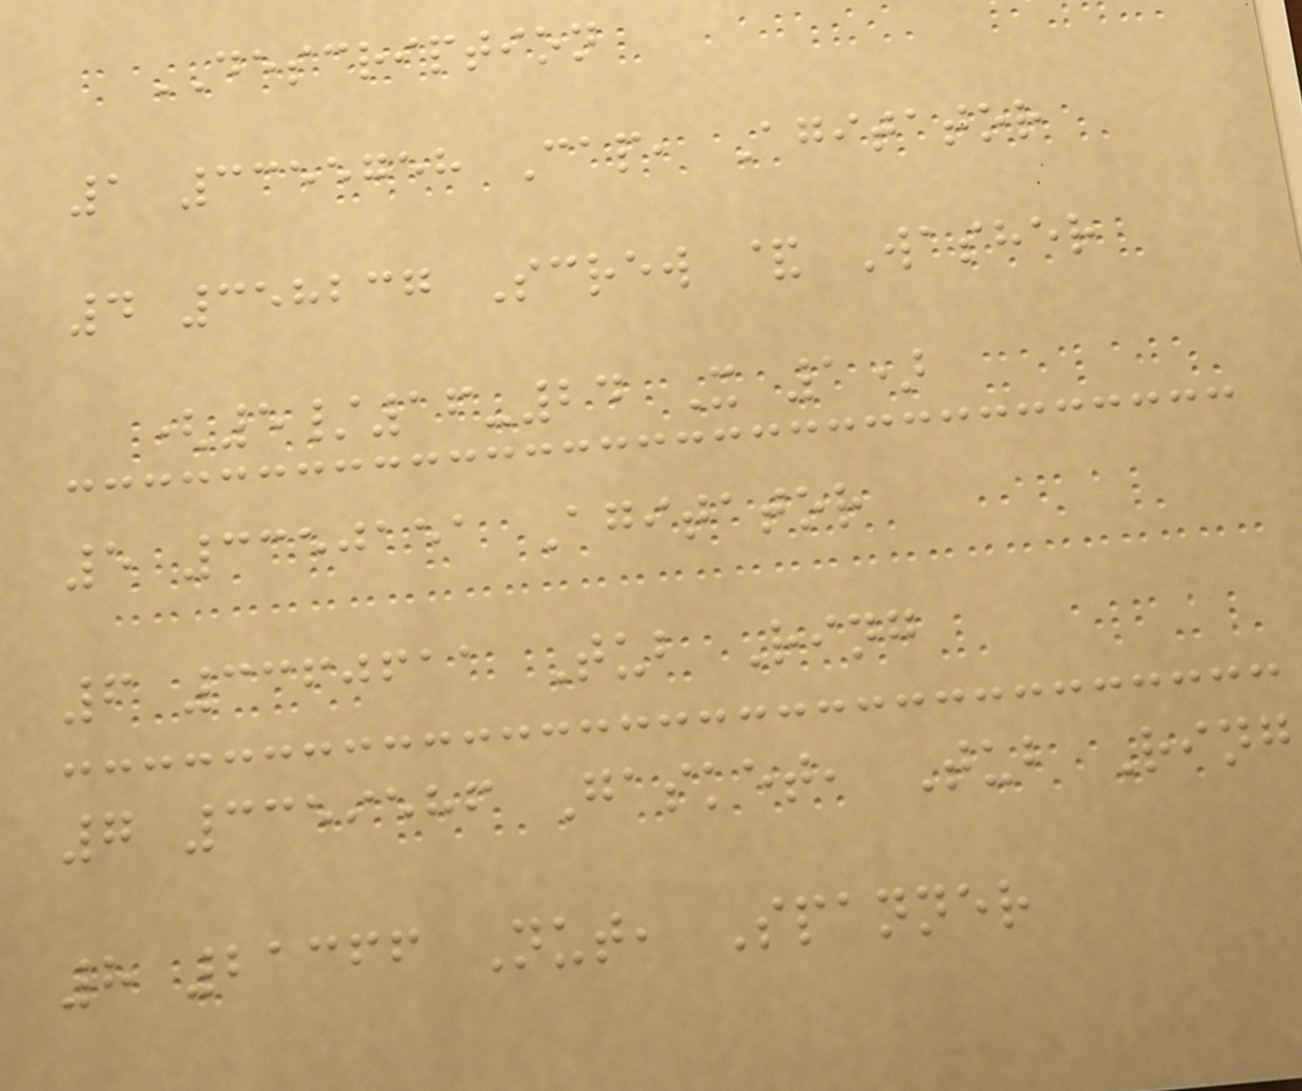DESCRIPTION
1 3355758 Cap, Agitator
4 358237 Screw & Washer
(5/16-24 X 1)
5 3350151 Agitator
6 3360611 Tub Ring
7 3359586 Gasket, Tub Ring
8 21366 Nut, Spanner
